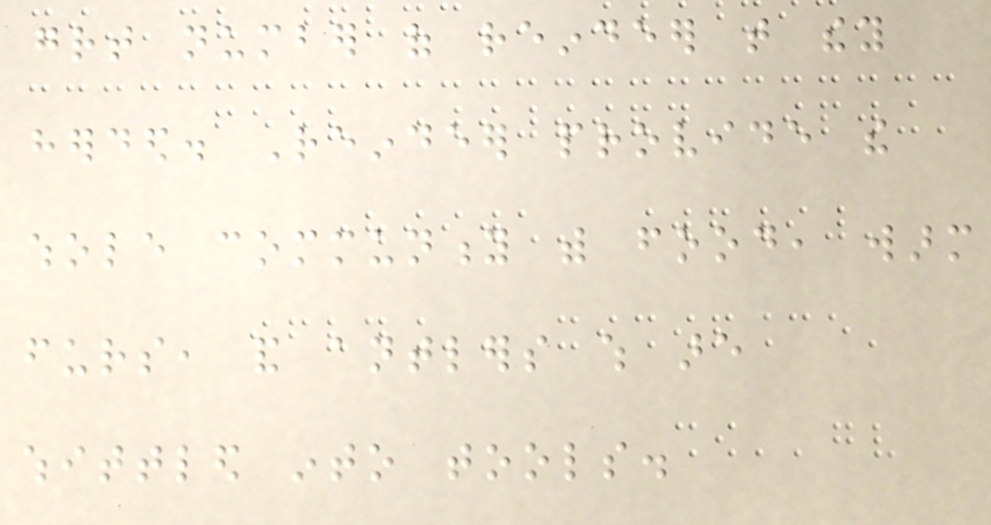great number of reindeer that they
herded. Reindeer provide the
whole community with food, warm
furs, and antlers which are
whittled into tools.
